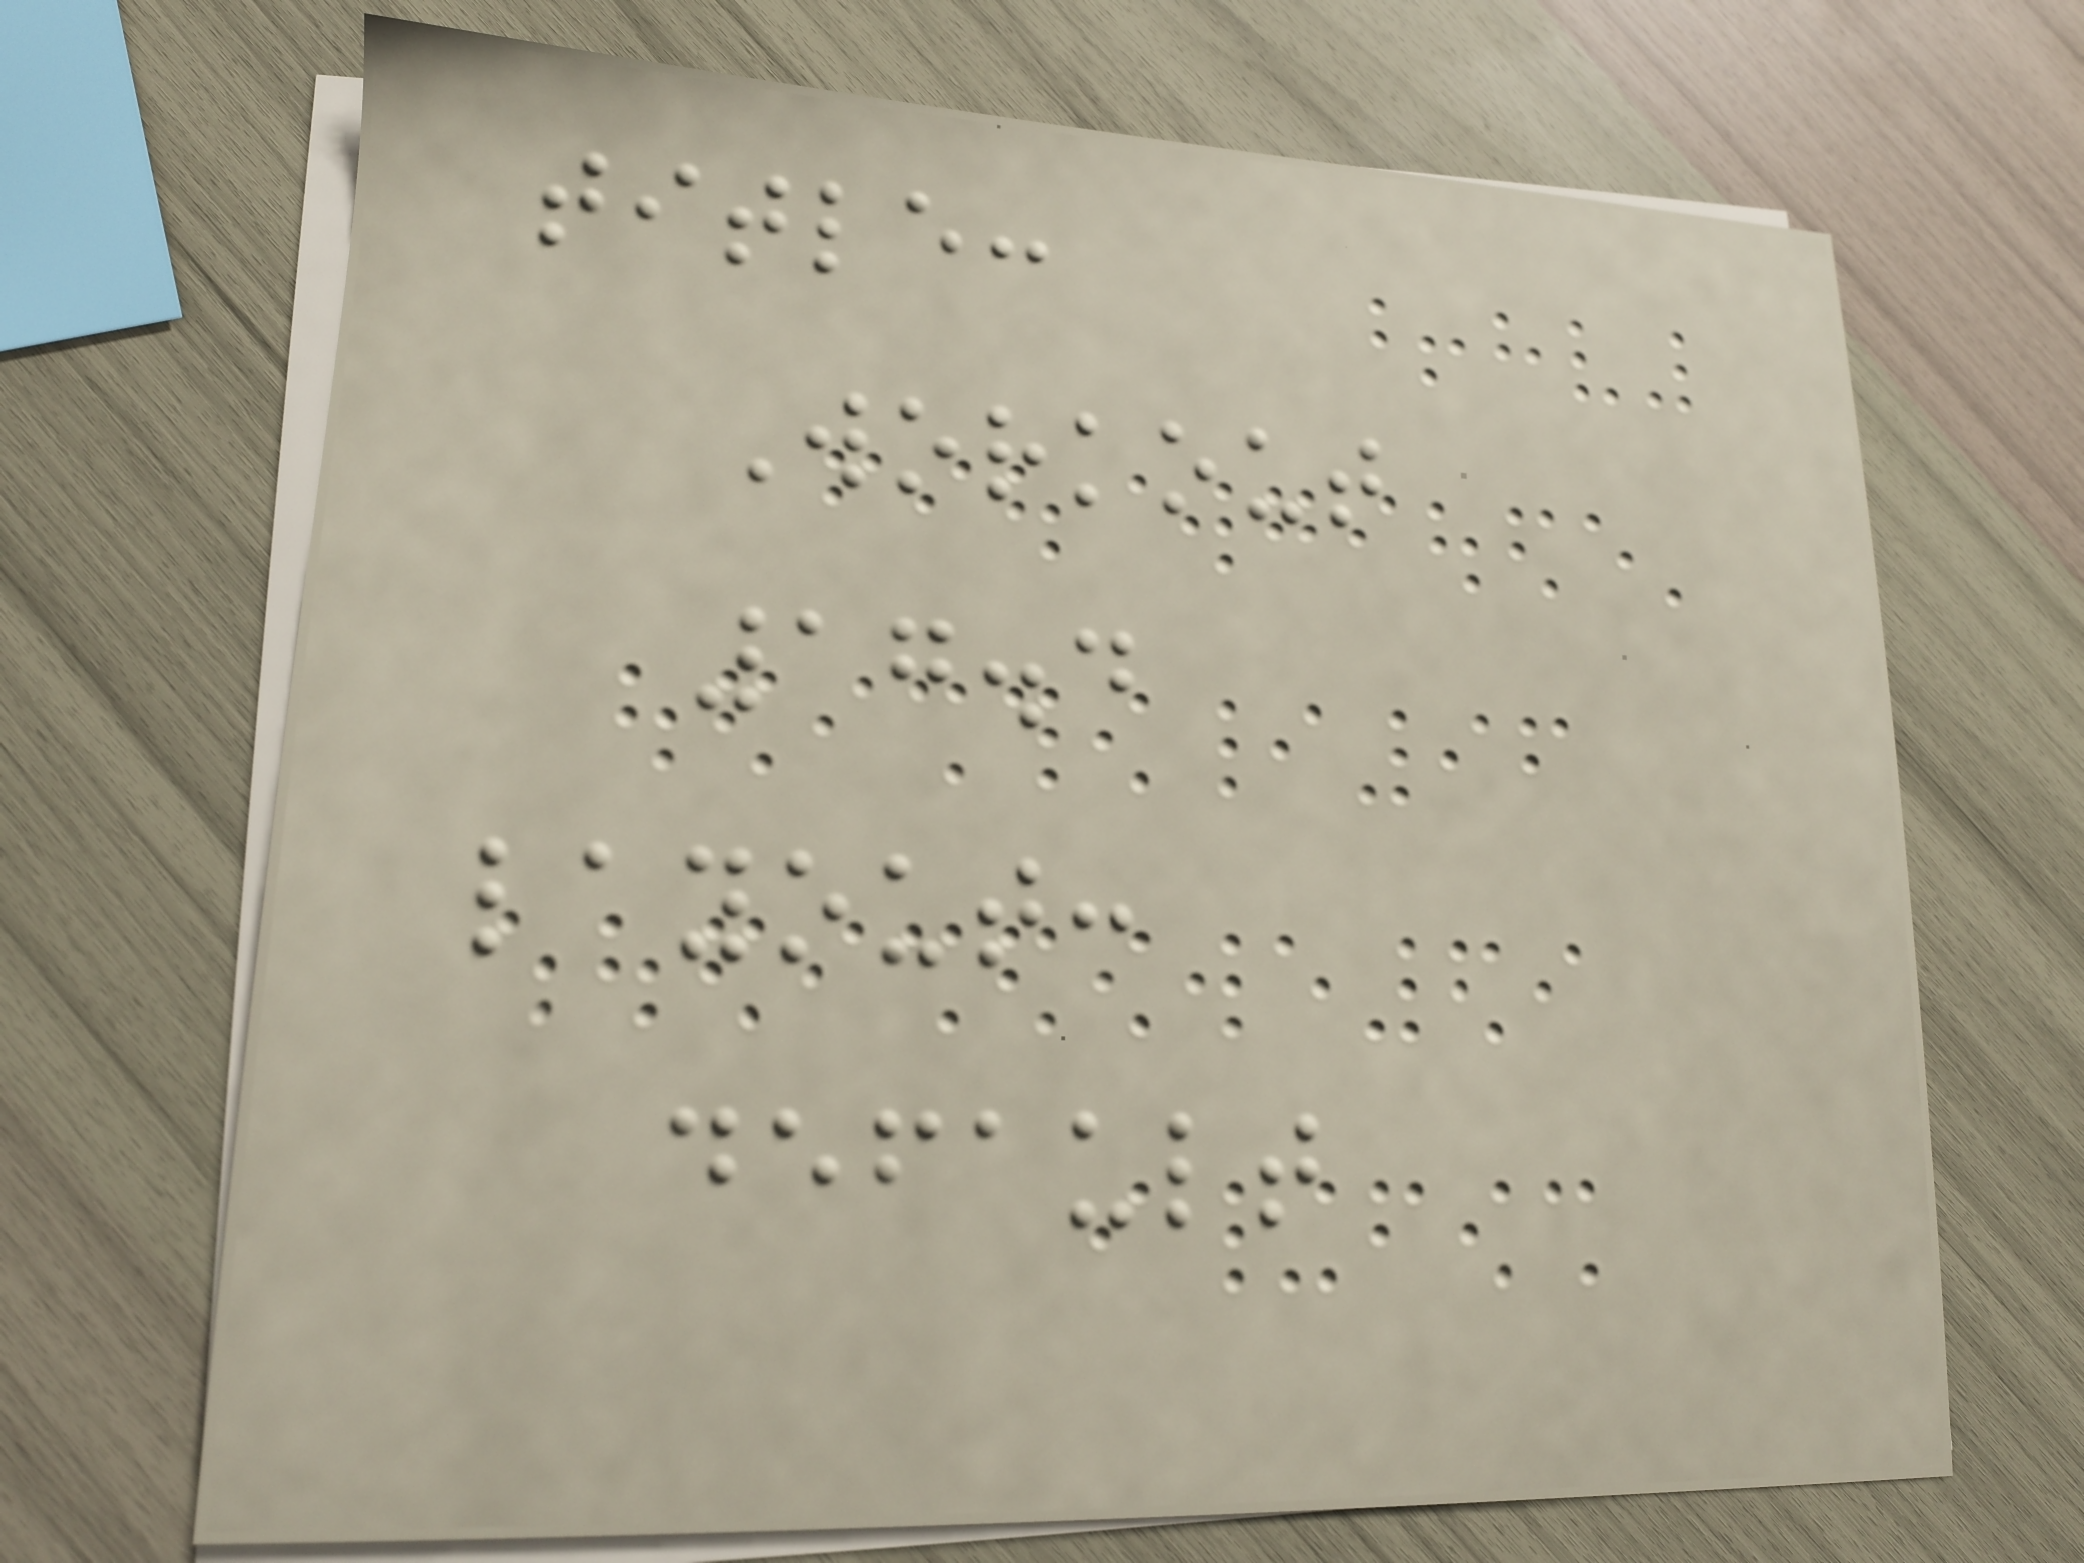title:
Workout
17.4
layout:
default
